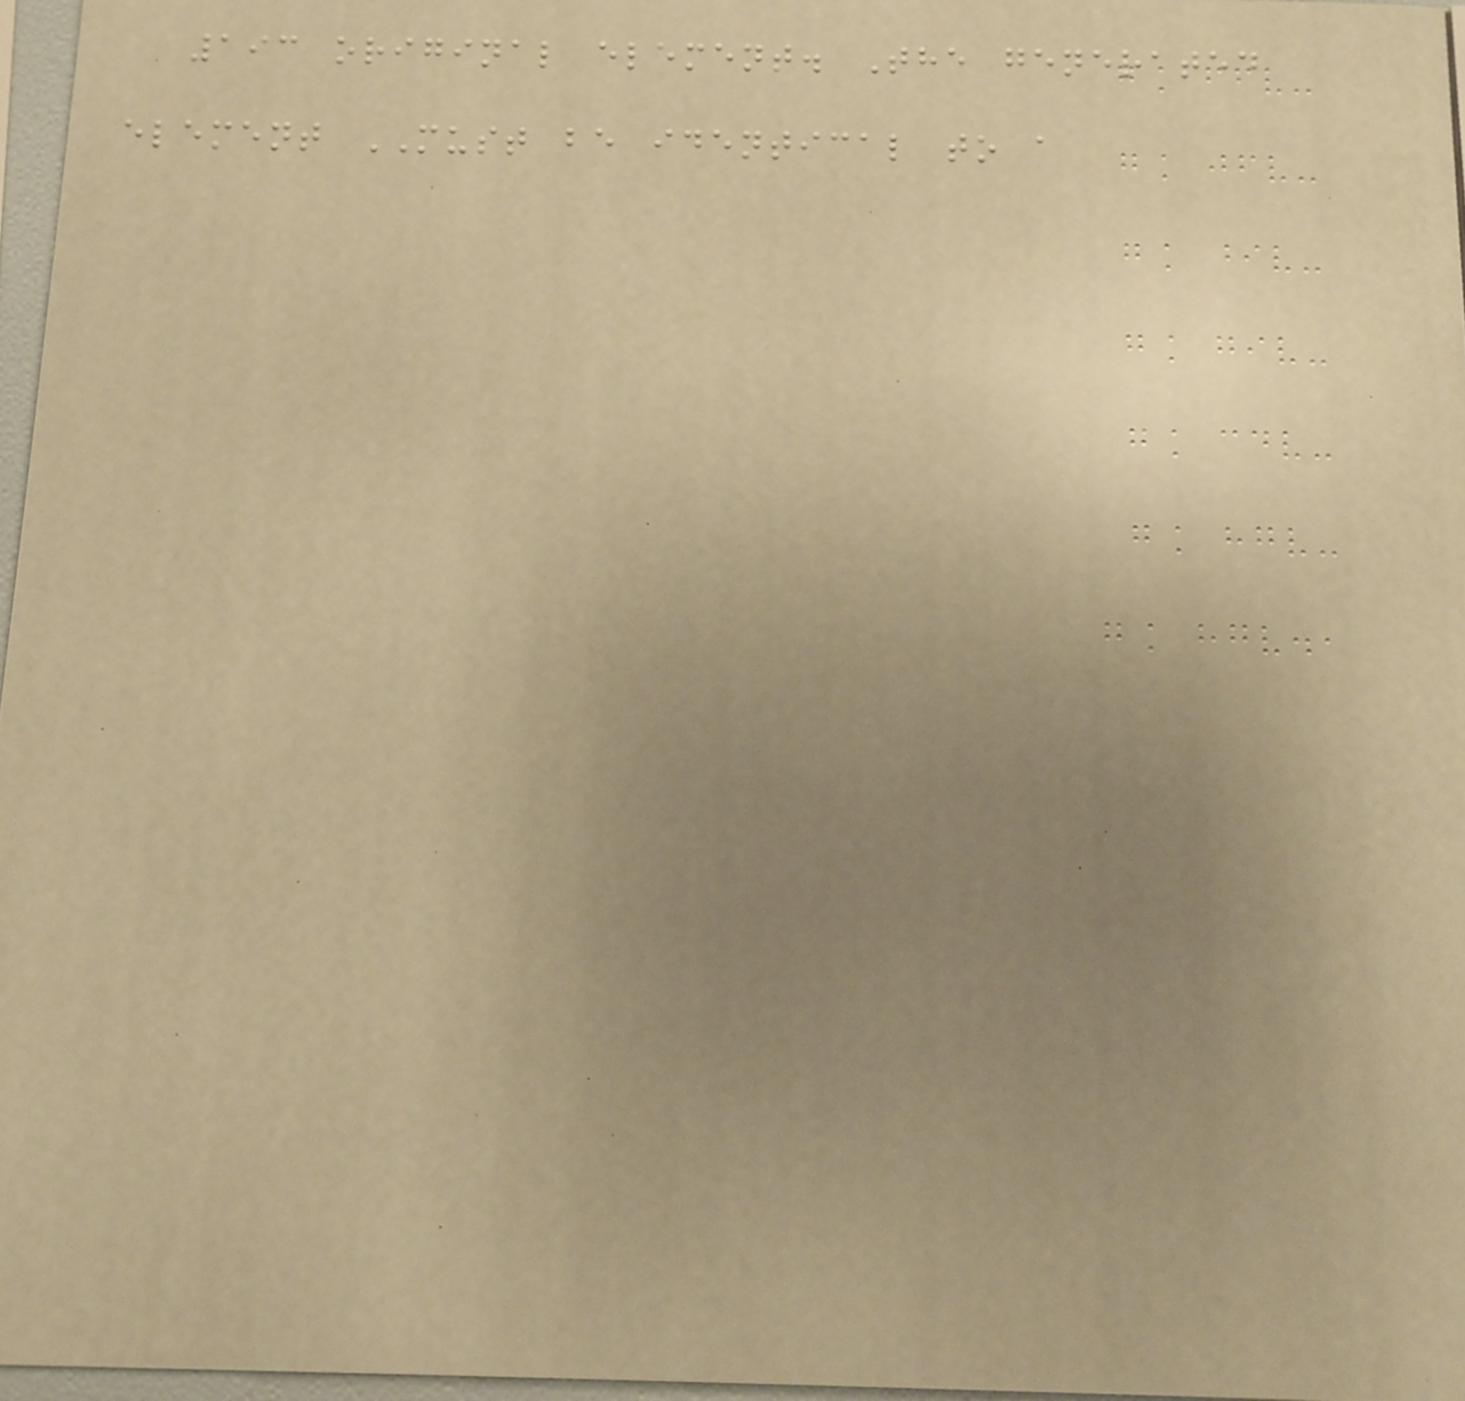193 original element. The generated
element MUST be identical to a
